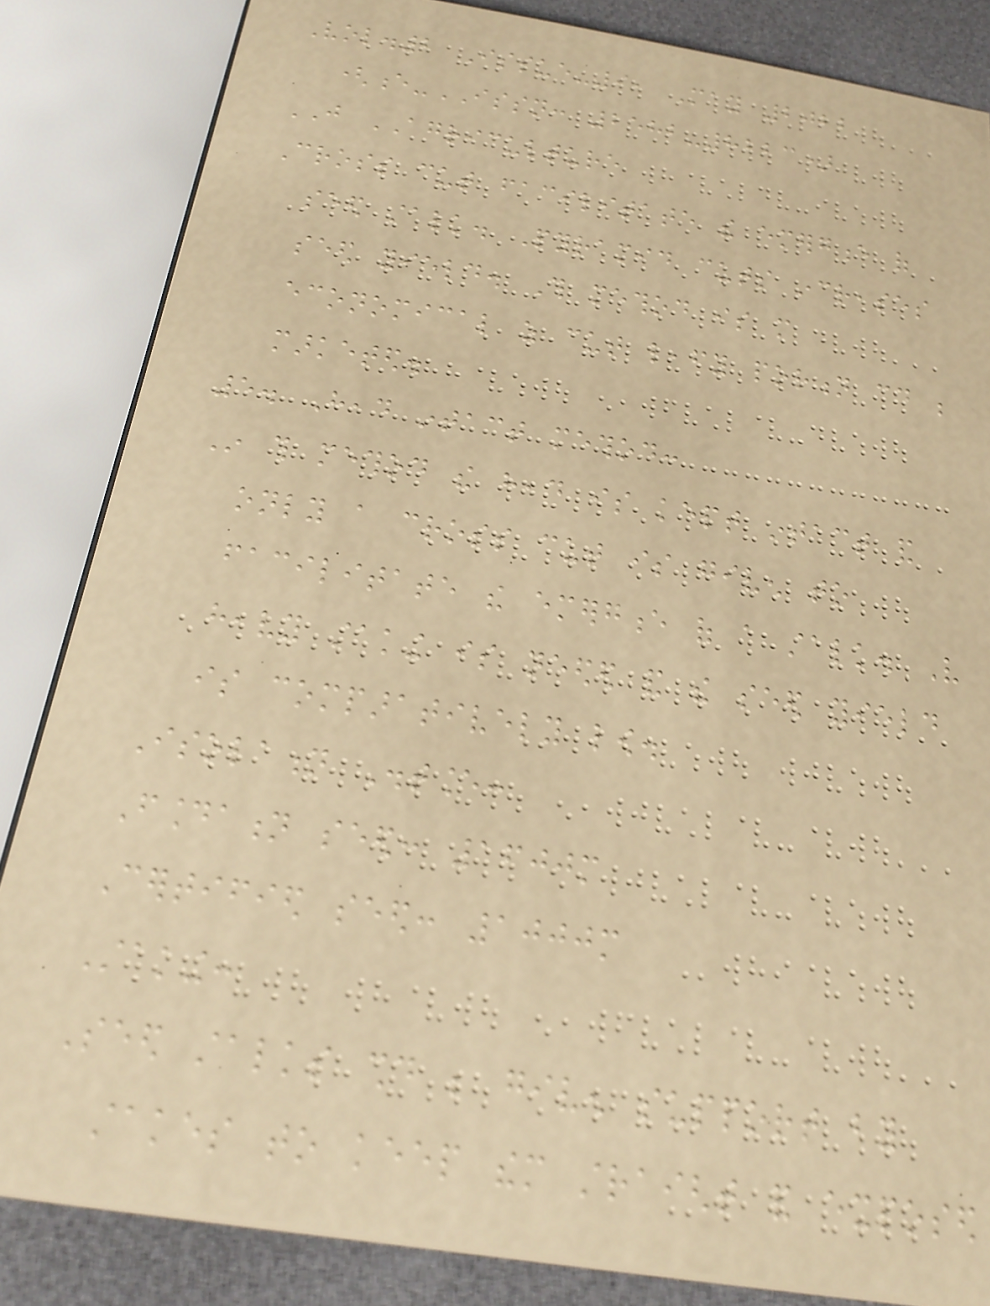Vol.2 Issue-9, May 2022
(e-ISSN: 2582-8223)
JUST AGRICULTURE
Cross cut facilitate the emergence of
seed stalk. Pyramid cuts increases
seed yield. This method is more
economical as cut leafy portion could be
marketed.
5. Head intact method:
In this method the head is kept intact and
only a cross cut is given to
facilitate the emergence of a stalk. Very
heavy staking is needed and the seed yield
is comparatively low.
Isolation Distance:
Foundation seed: 1600m
Certified seed: 1000m
Staking:
Seed stalks should be given support by
stakes to keep them straight and exposed
